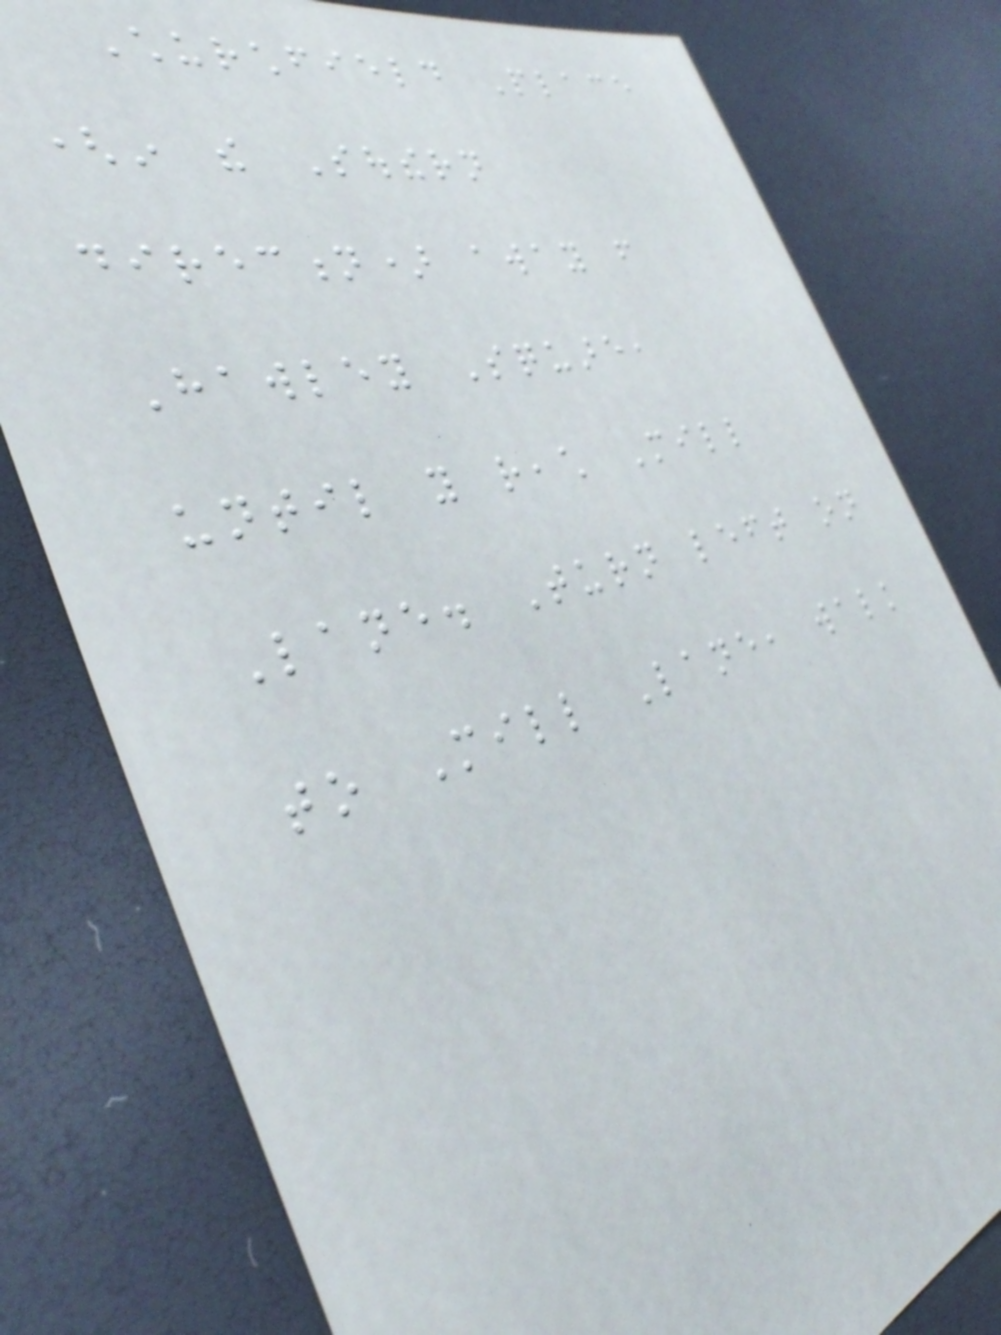Churchfield Place
(in the Southern
direction) away from
Hawley Square,
until you reach Mill
Lane. Turn left on
to Mill Lane, walk
